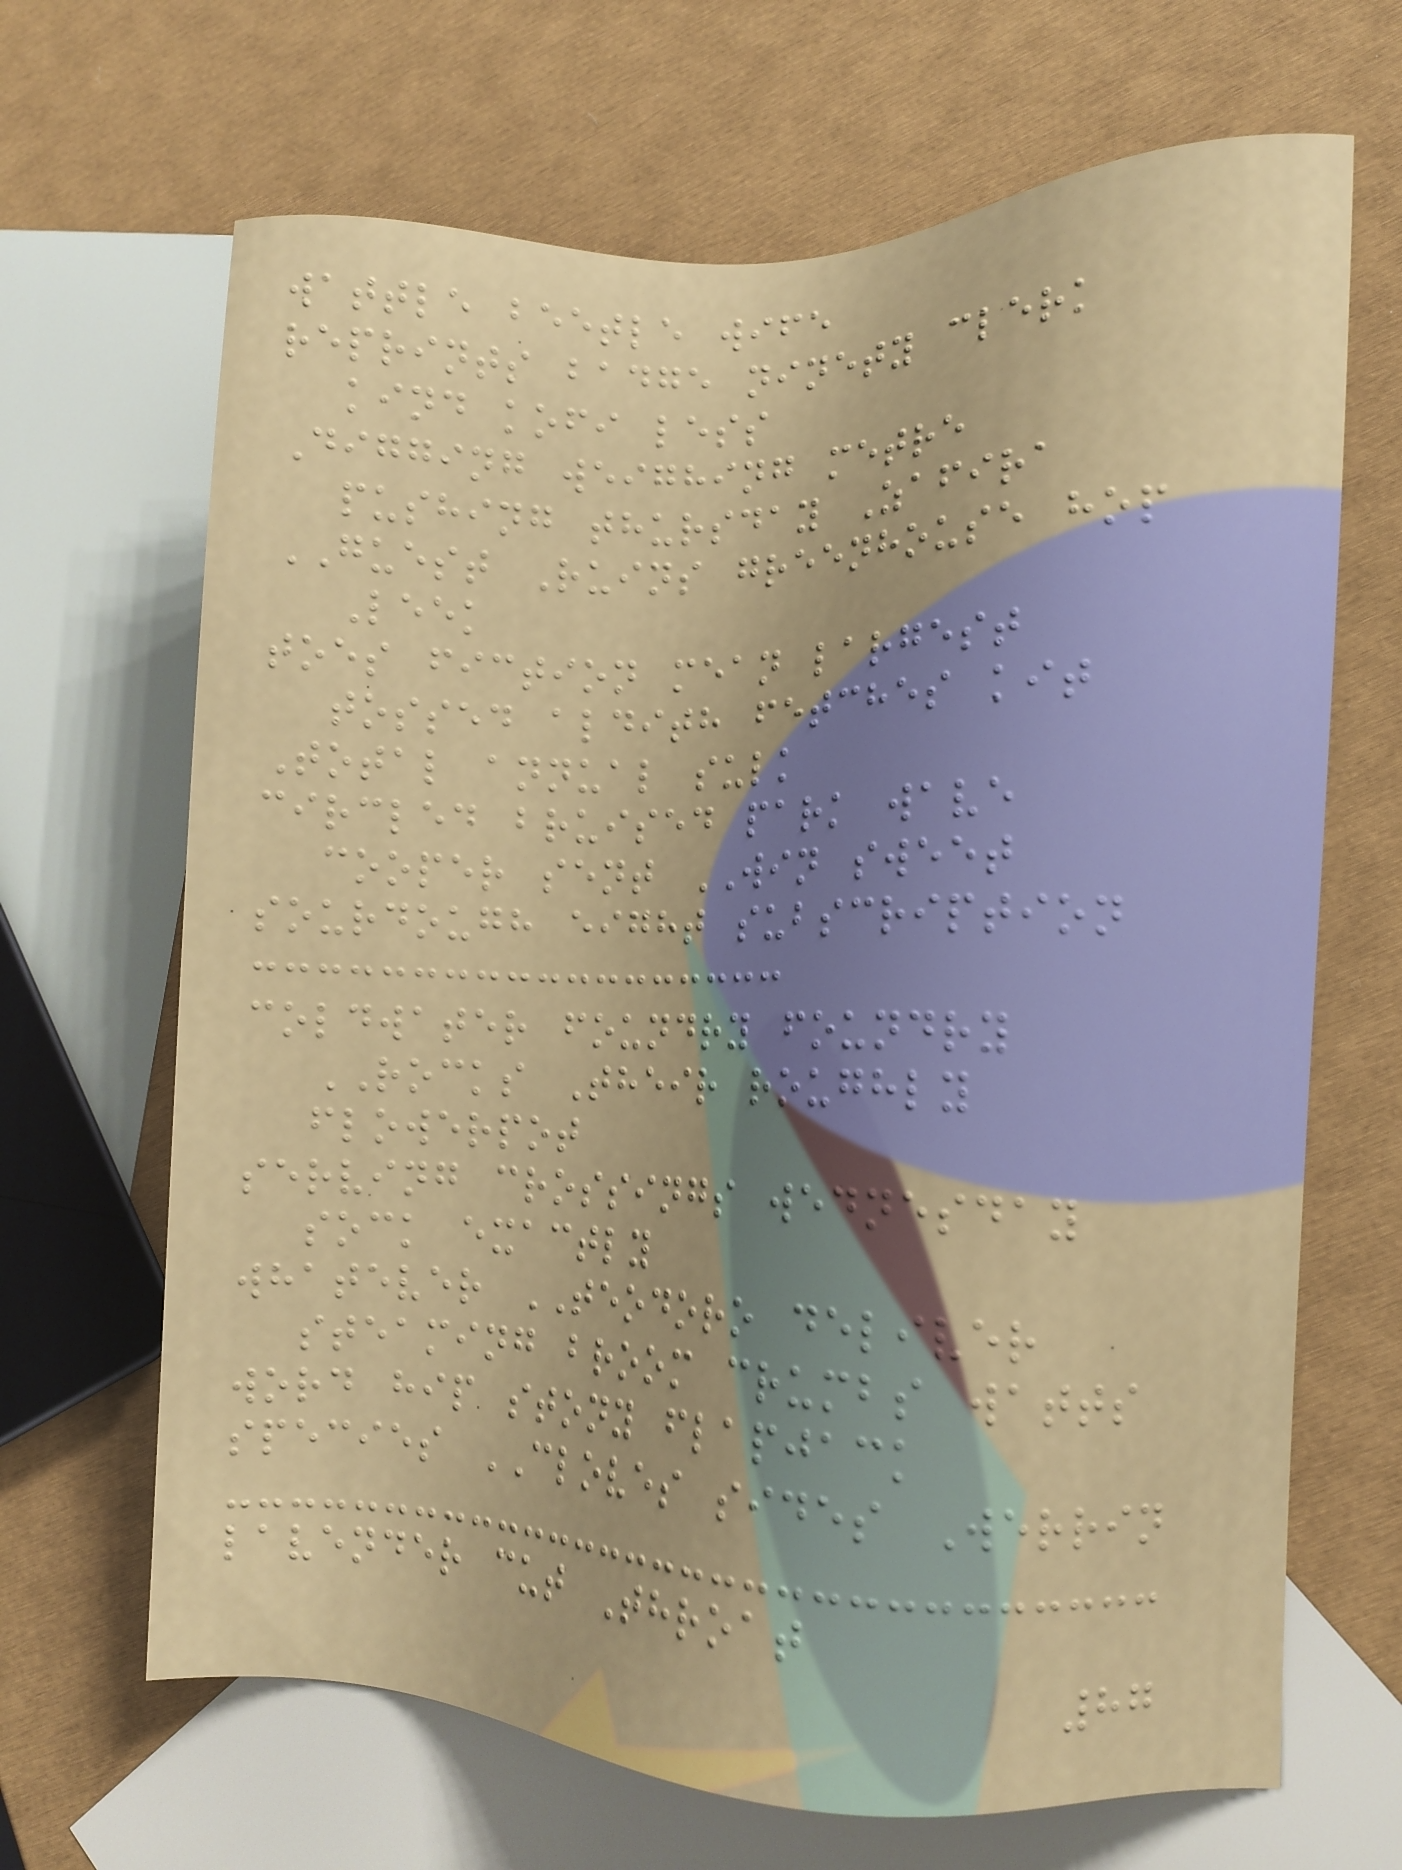wattle beetle wife
reprints badge ninety clerk
kind kofi less
Digging weighing metre
pushing thursday Zafira
GUEST Ruins greenhouse hop
Leek
toes fiction mean largest
tossed aldith fetches kit
Total annual sulk
circled bruised park wave
cooper sent WIN sweet
sourdough eight subscription
coldwater foundry foundry
ROCKS Their roughly
flowerpot
serving crossings wednesday
sock exactly
whatever TEODORO deliver
steaming broom crumbs watts
word hip stony flapjack
species CLOVES sides Werrin
lavender cut Throat
87
